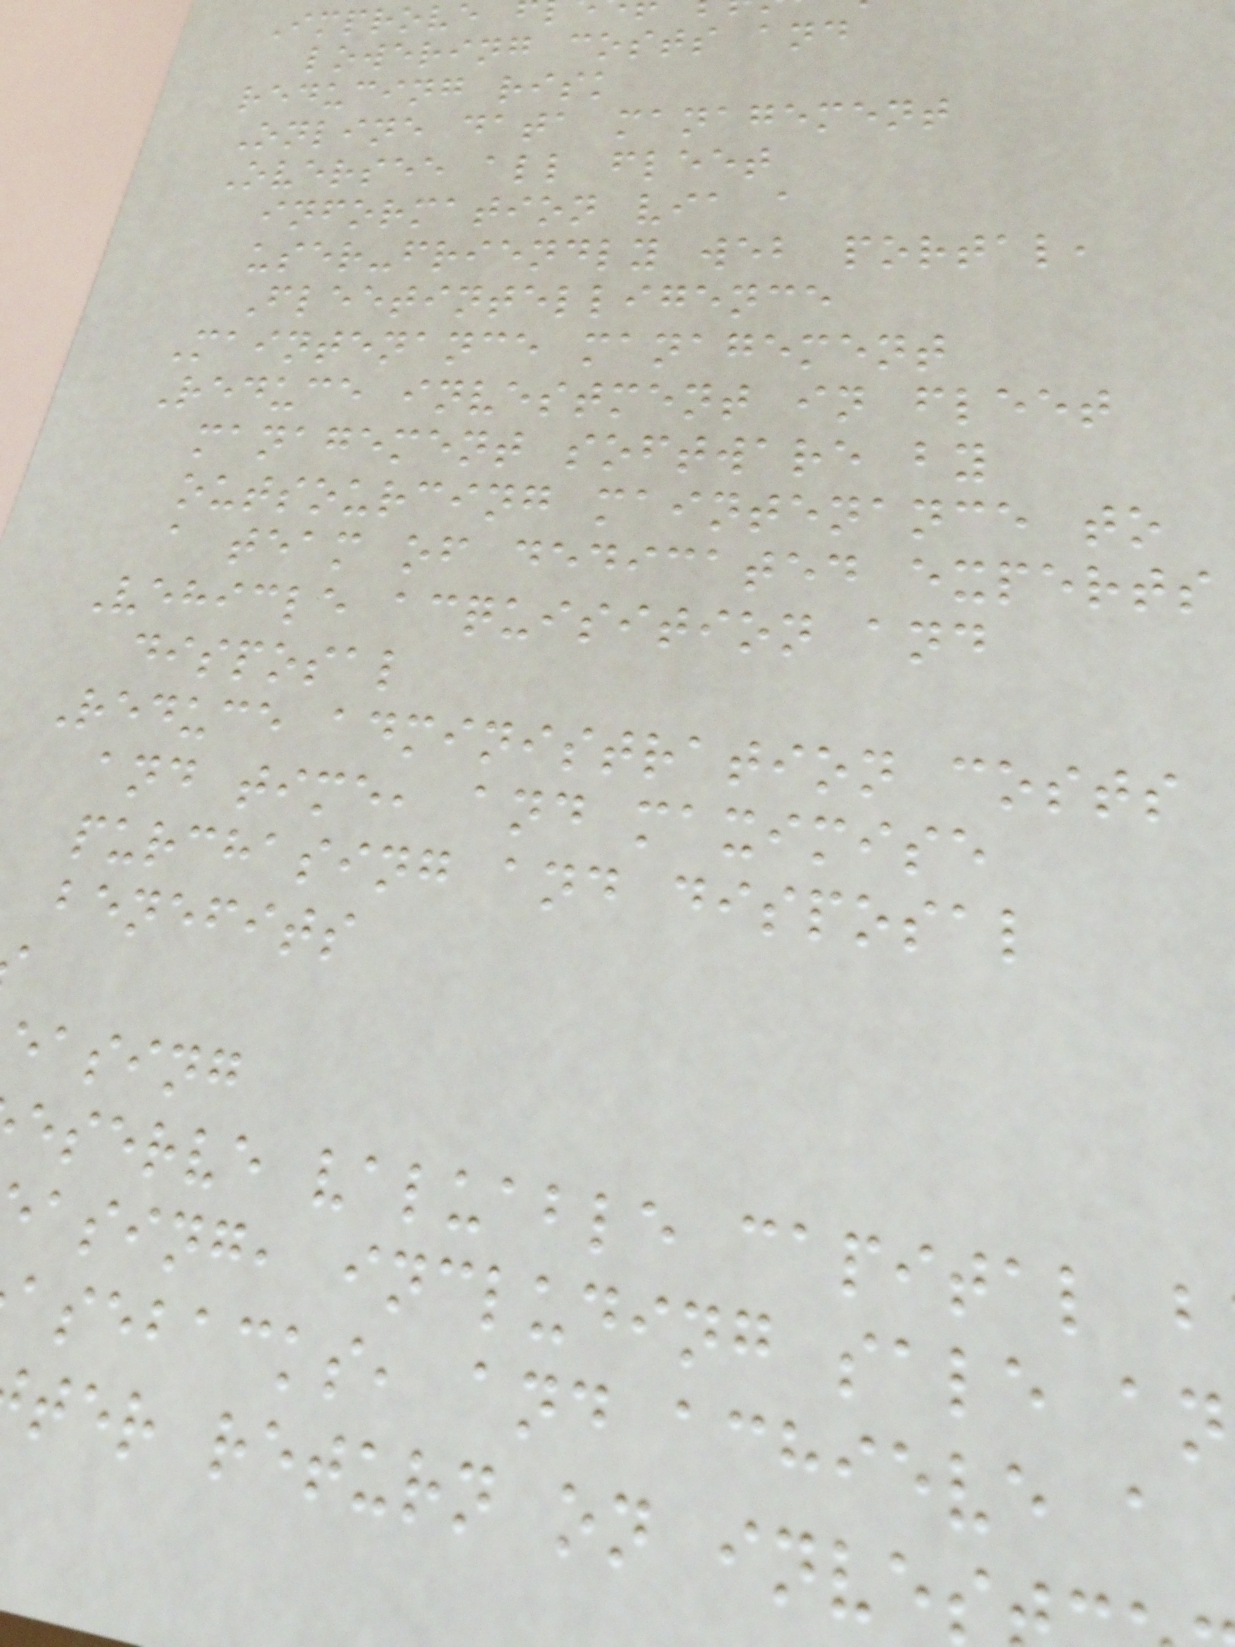Improve
lowering costs and
reducing risk
Online data management
Oversee all fleet
information via a
user-friendly web portal,
Fleetintelligence
Maintenance management
Reduce investment in fleet
management software by
outsourcing maintenance to
a team of dedicated experts
Vehicle acquisition and
disposal
Reduce administration costs
and time, and maximise
purchasing and disposal
benefits
easing
eserve valuable capital b
asing, including sale an
asebacks, and achieve a
ter return on inve
